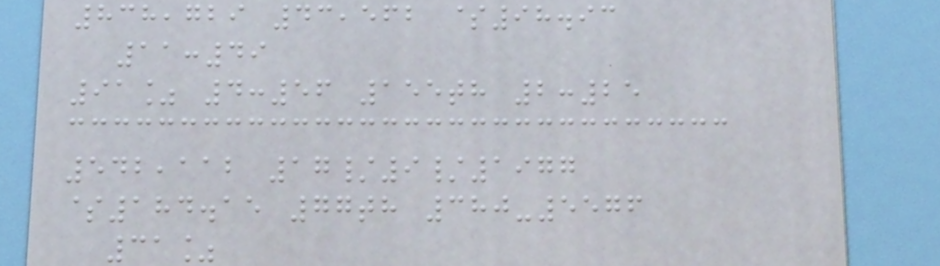838,729 43,562 $98.93
11:49
91% 4:56 155th 2:25
542,112 17/9/1977
$184.15 77th 380-5576
31%
